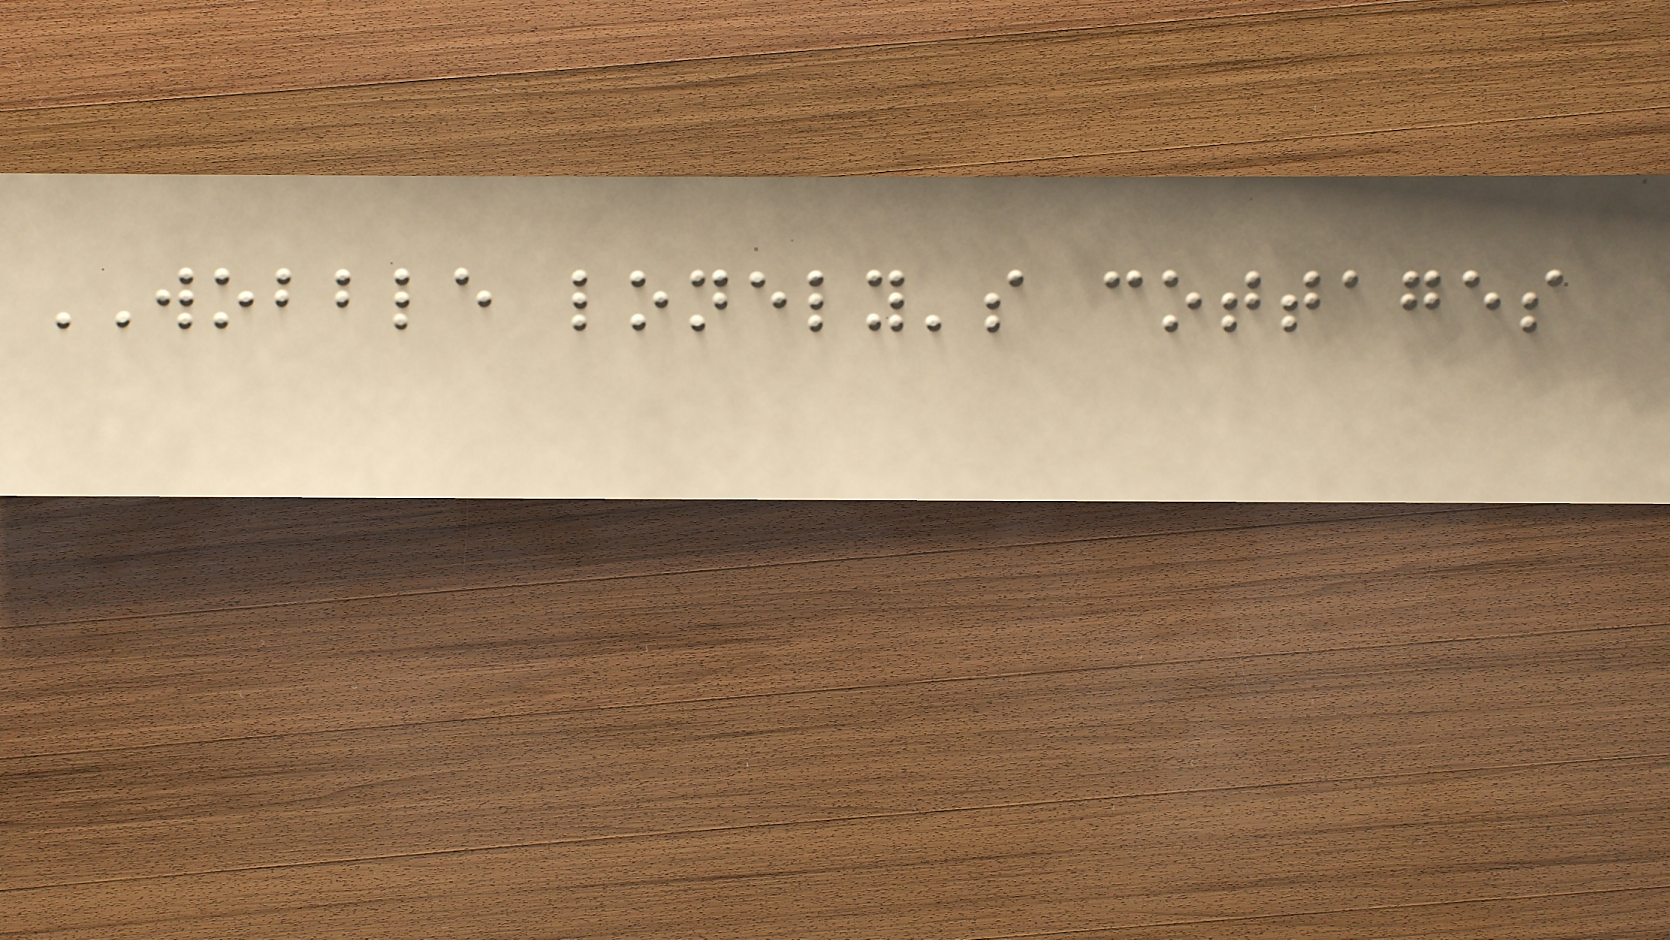WOBBLE lonely's cottages
